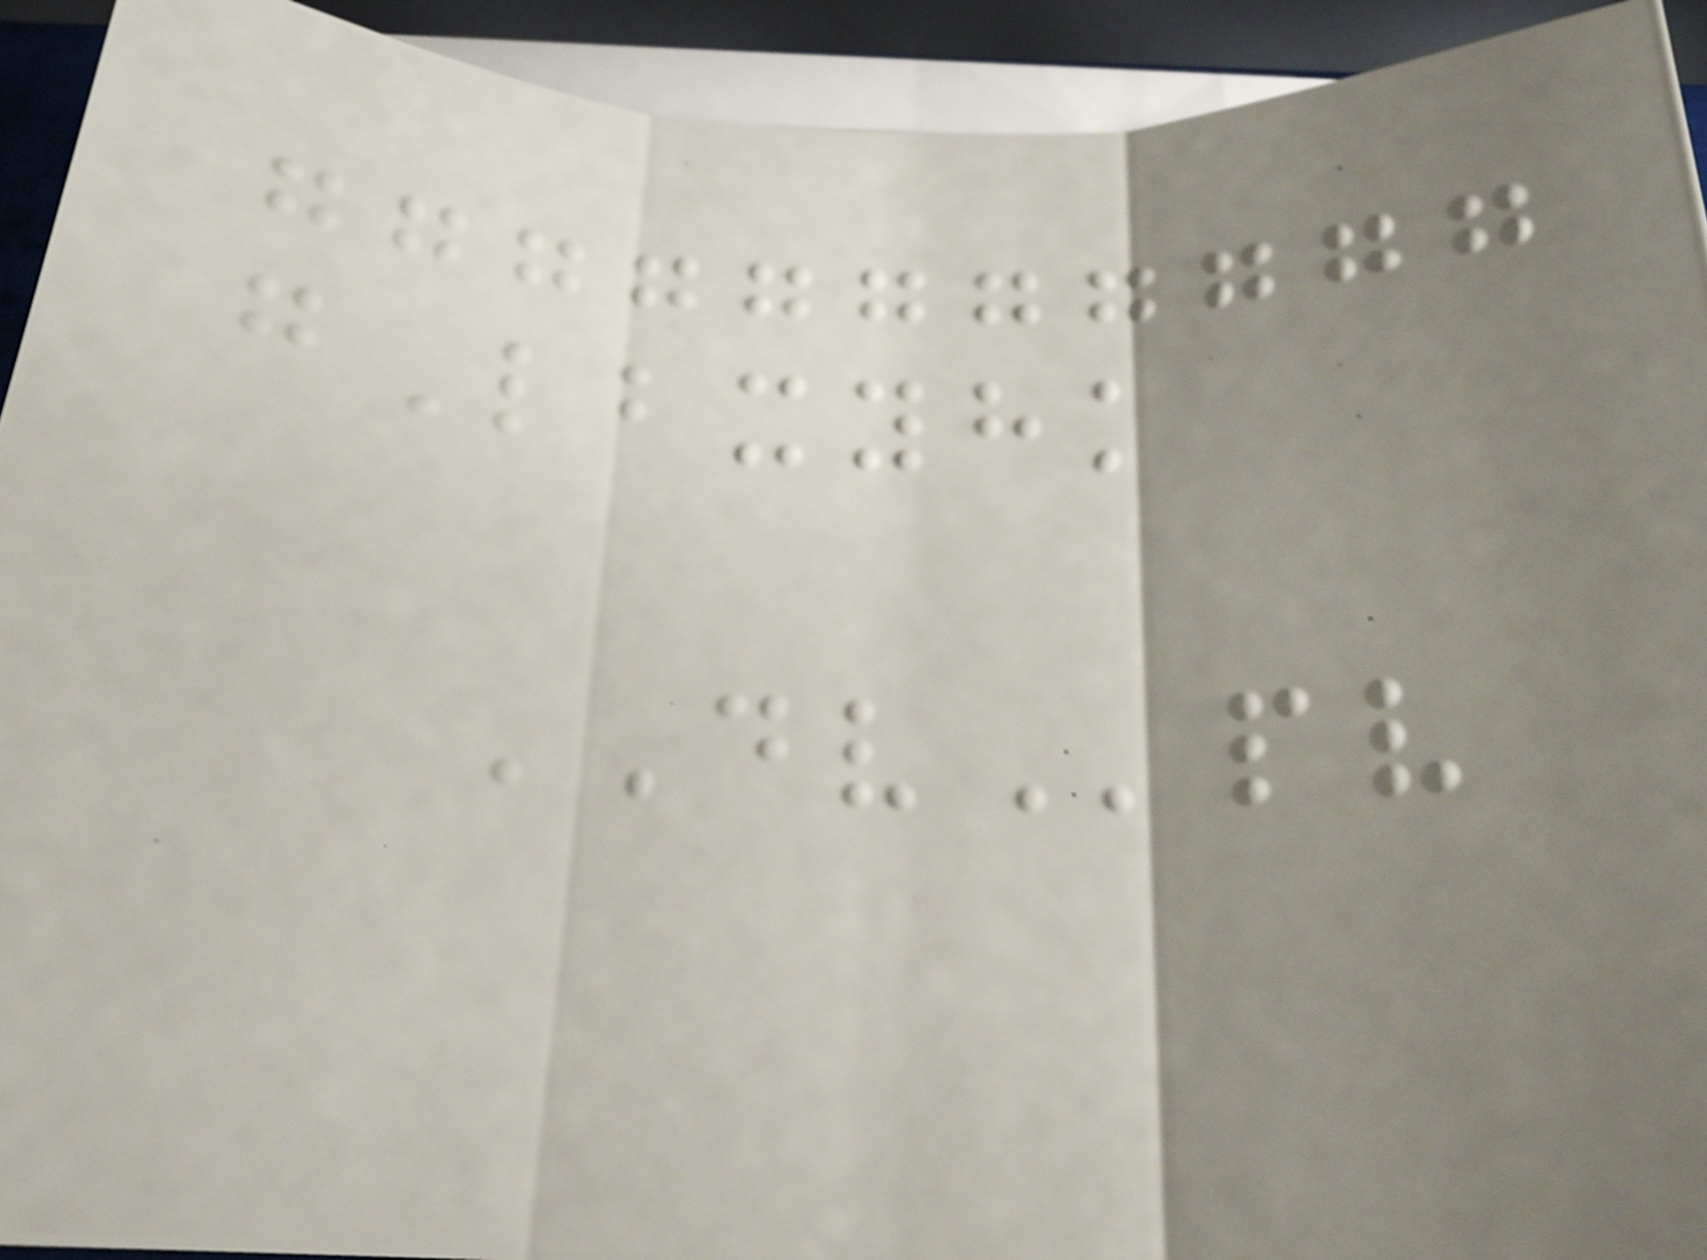gLbxyhk
DVpv
